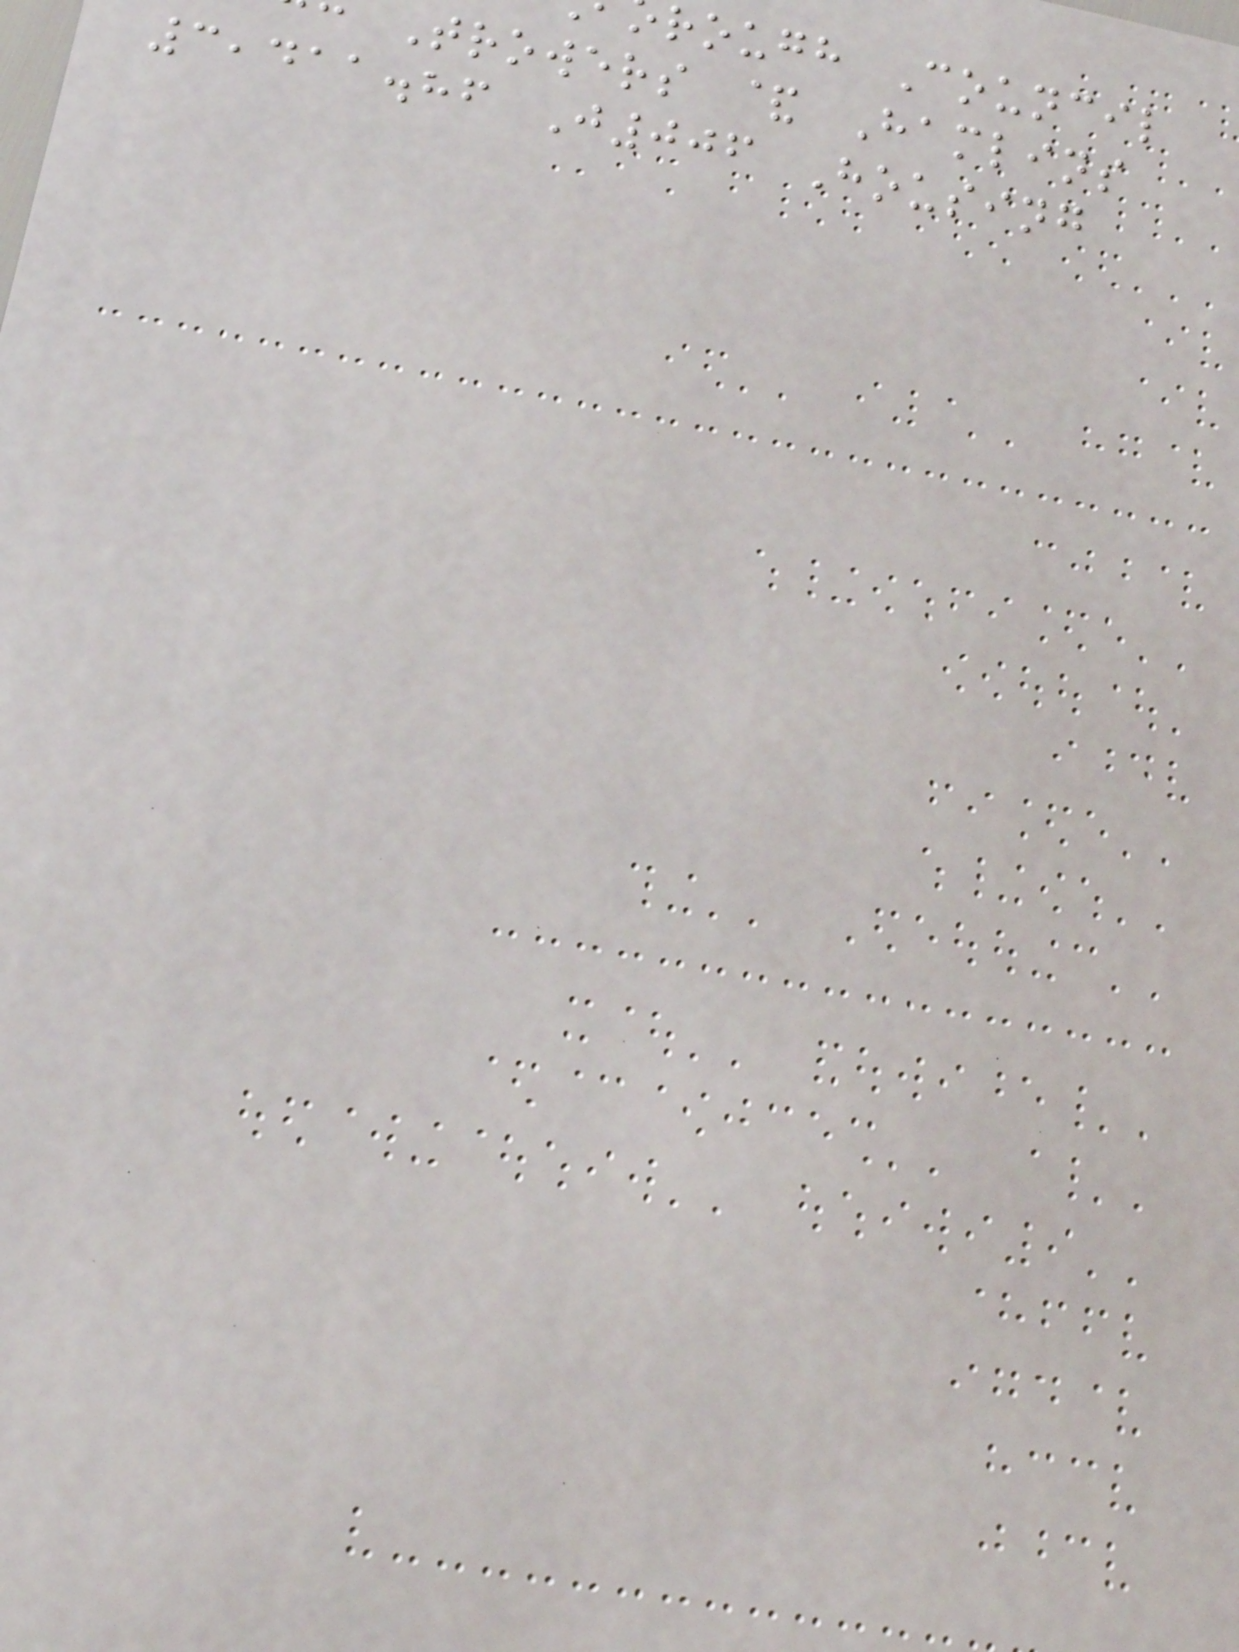rough Council
Trowers & Hamlins
3,411.86 J006 Housing
